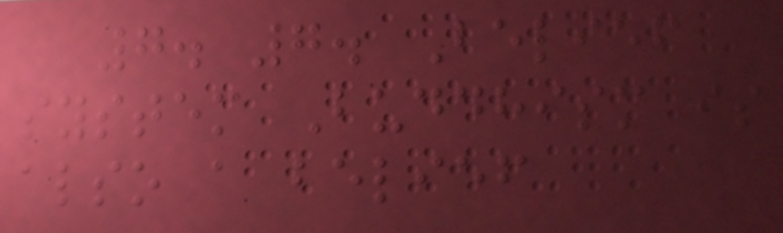7. 7. Belief
system Buddhism is
also a belief
